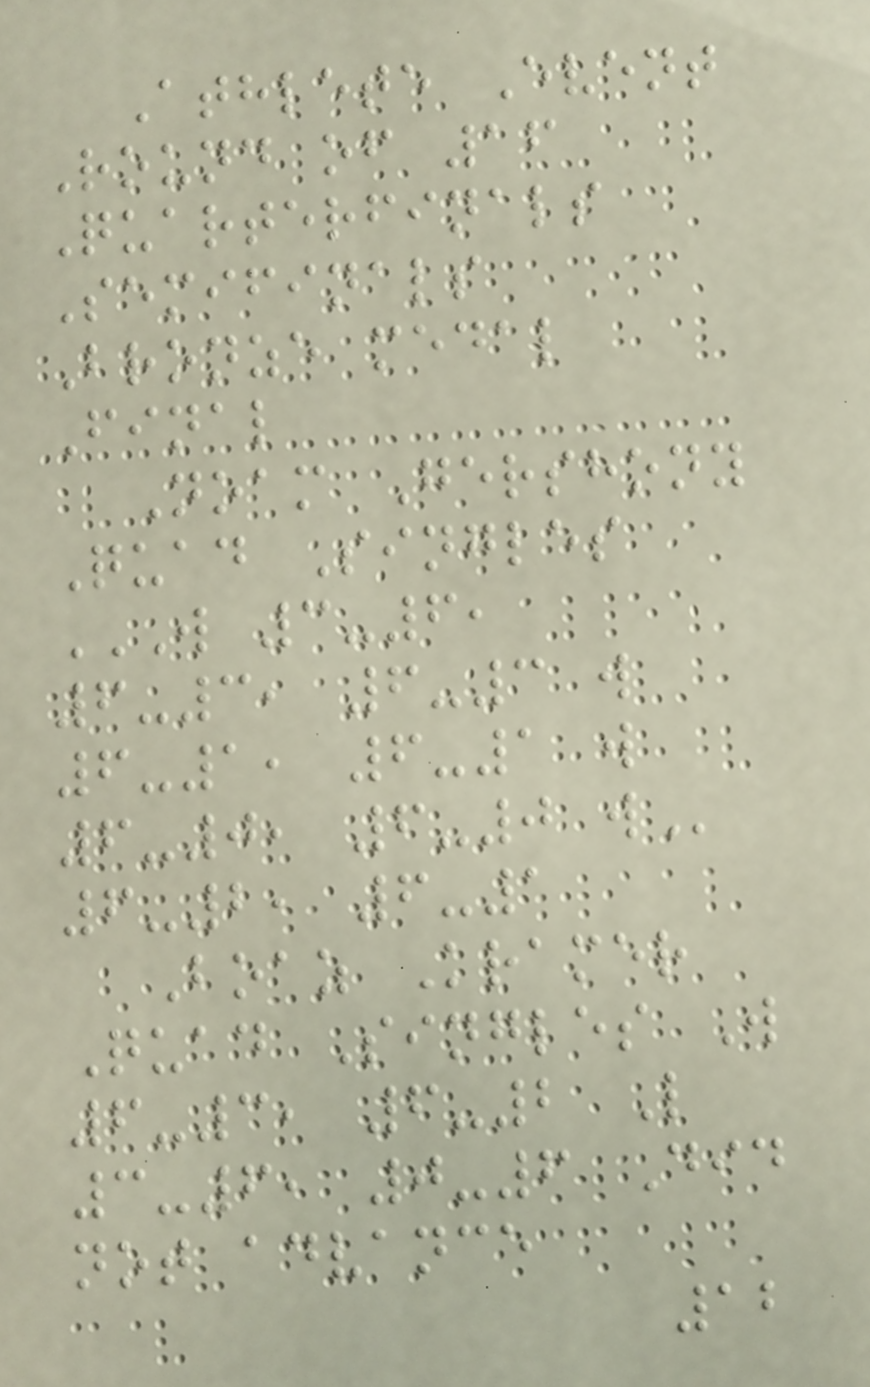Athlete Event
Round of 16
Quarterfinals
Semifinals
Bronze medal
Final
Noam Gershony
Quad Singles
W 3-6,
6-3, 6-3 W
6-1, 6-1 W
6-0, 6-0 W
6-2, 6-1
Boaz Kramer
Quad Singles W
6-3, 6-2 L
3-6, 0-6 Did
not advance
12
